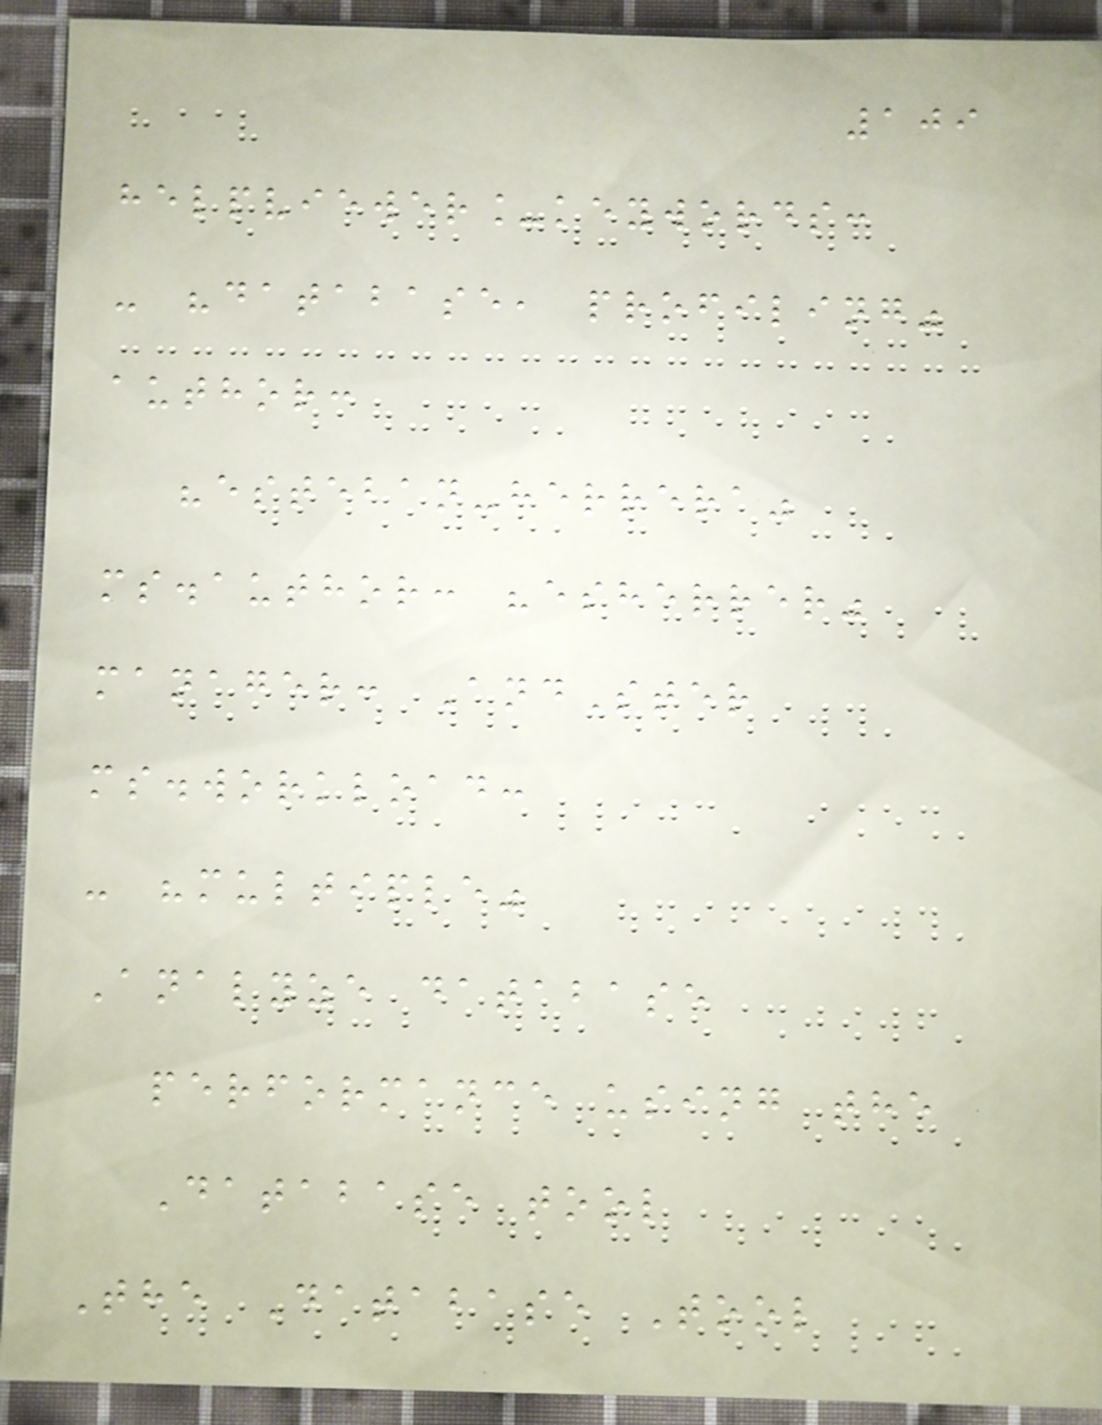109
helpviewer_keywords:
- "database, profiling"
author:
"esteban-herrera"
ms.author: "esherrer"
manager: AndSter
ms.workload:
- "multiple"
Analyze database
performance using the
Database tool
The Database Tool
